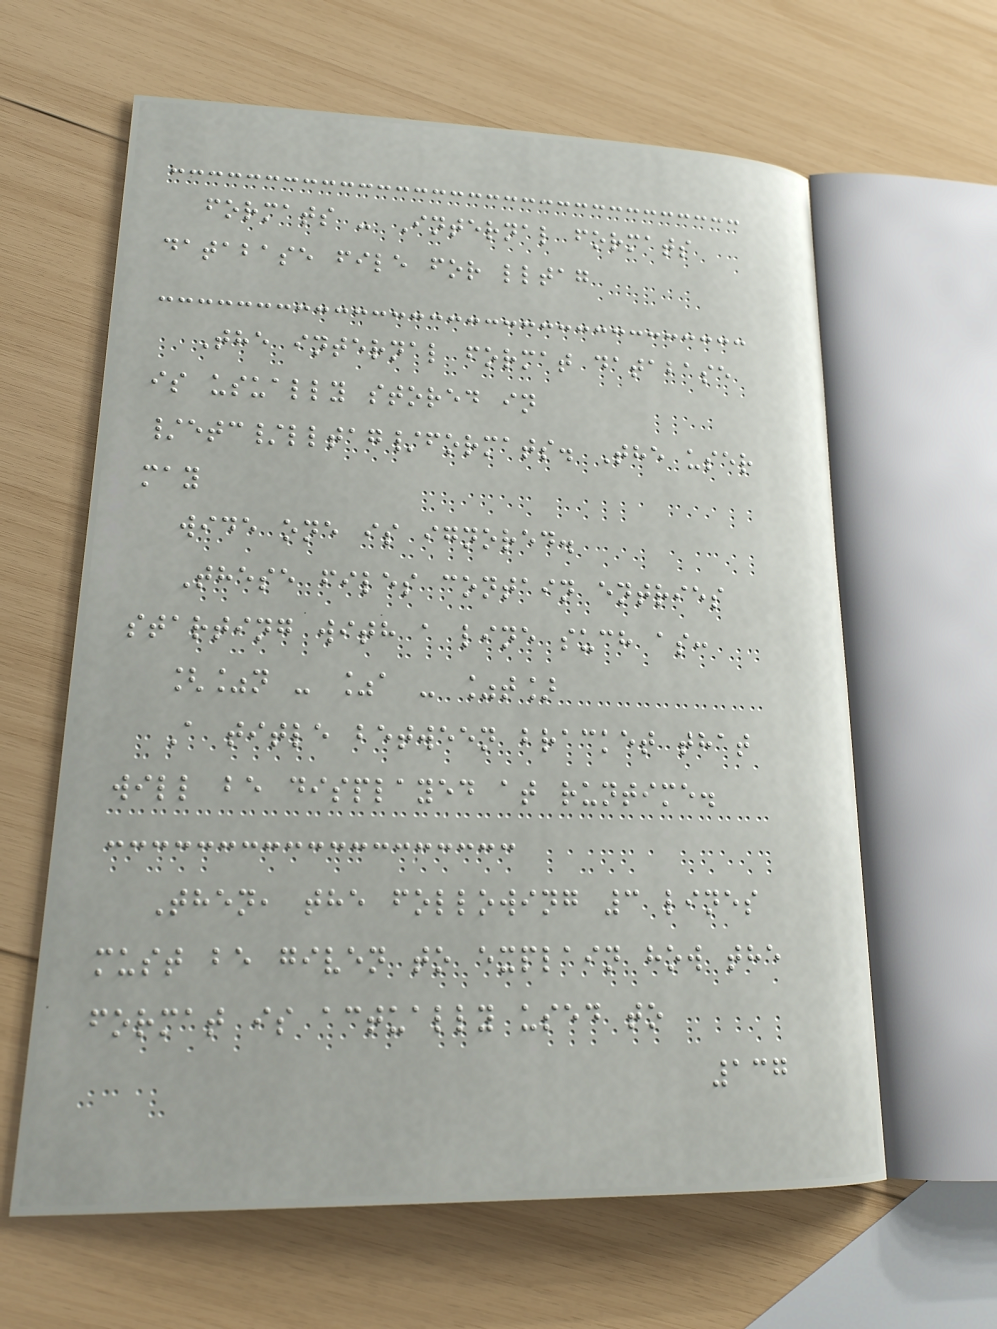formats - Internal formats
database file for lltag
The internal format database
is usually stored in
/etc/lltag/formats. The user
may
wide one is ignored.
These files contain entries
starting with a line such as:
[%n - %a - %t]
A title between bracket that
will be displayed at runtime.
Then, the following 3 lines
must be given to explain how the
format is actually used to
137
